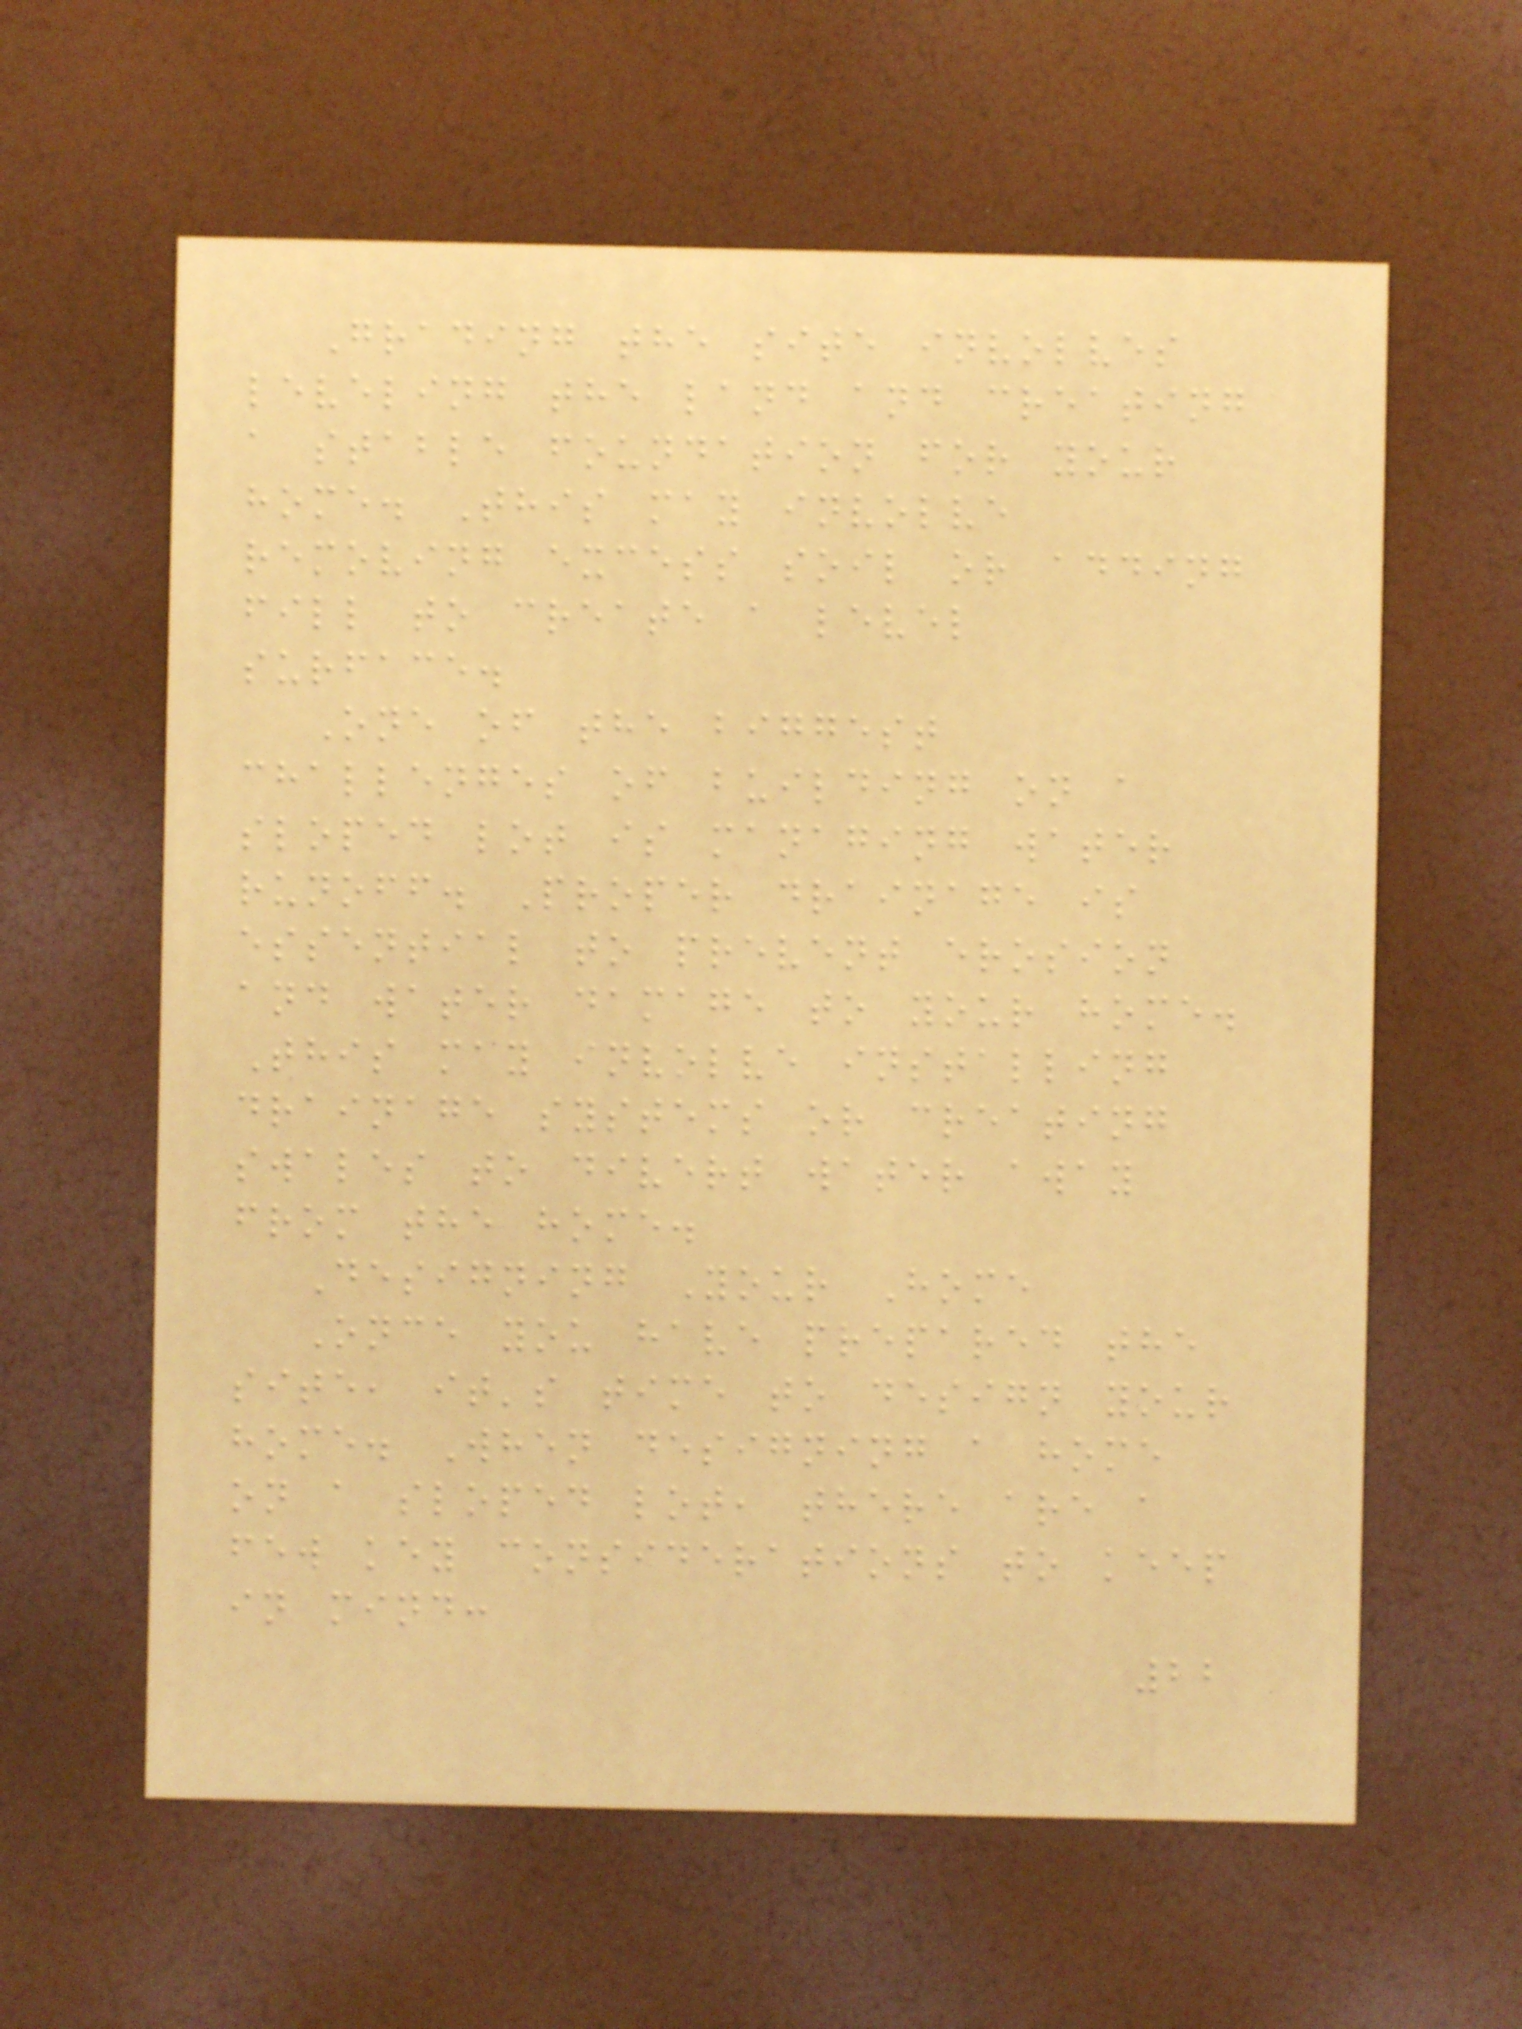Grading the site involves
leveling the land and creating
a stable foundation for your
home. This may involve
removing excess soil or adding
fill to create a level
surface.
One of the biggest
challenges of building on a
sloped lot is managing water
runoff. Proper drainage is
essential to prevent erosion
and water damage to your home.
This may involve installing
drainage systems or creating
swales to divert water away
from the home.
Designing Your Home
Once you have prepared the
site, it's time to design your
home. When designing a home
on a sloped lot, there are a
few key considerations to keep
in mind:
22
